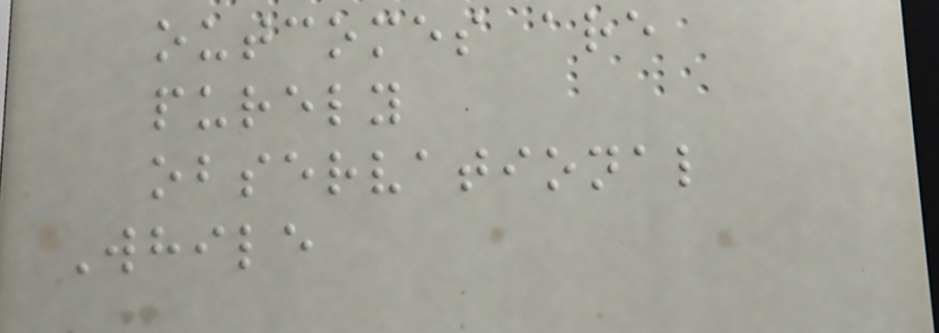outcomes are
purely
observational
While
